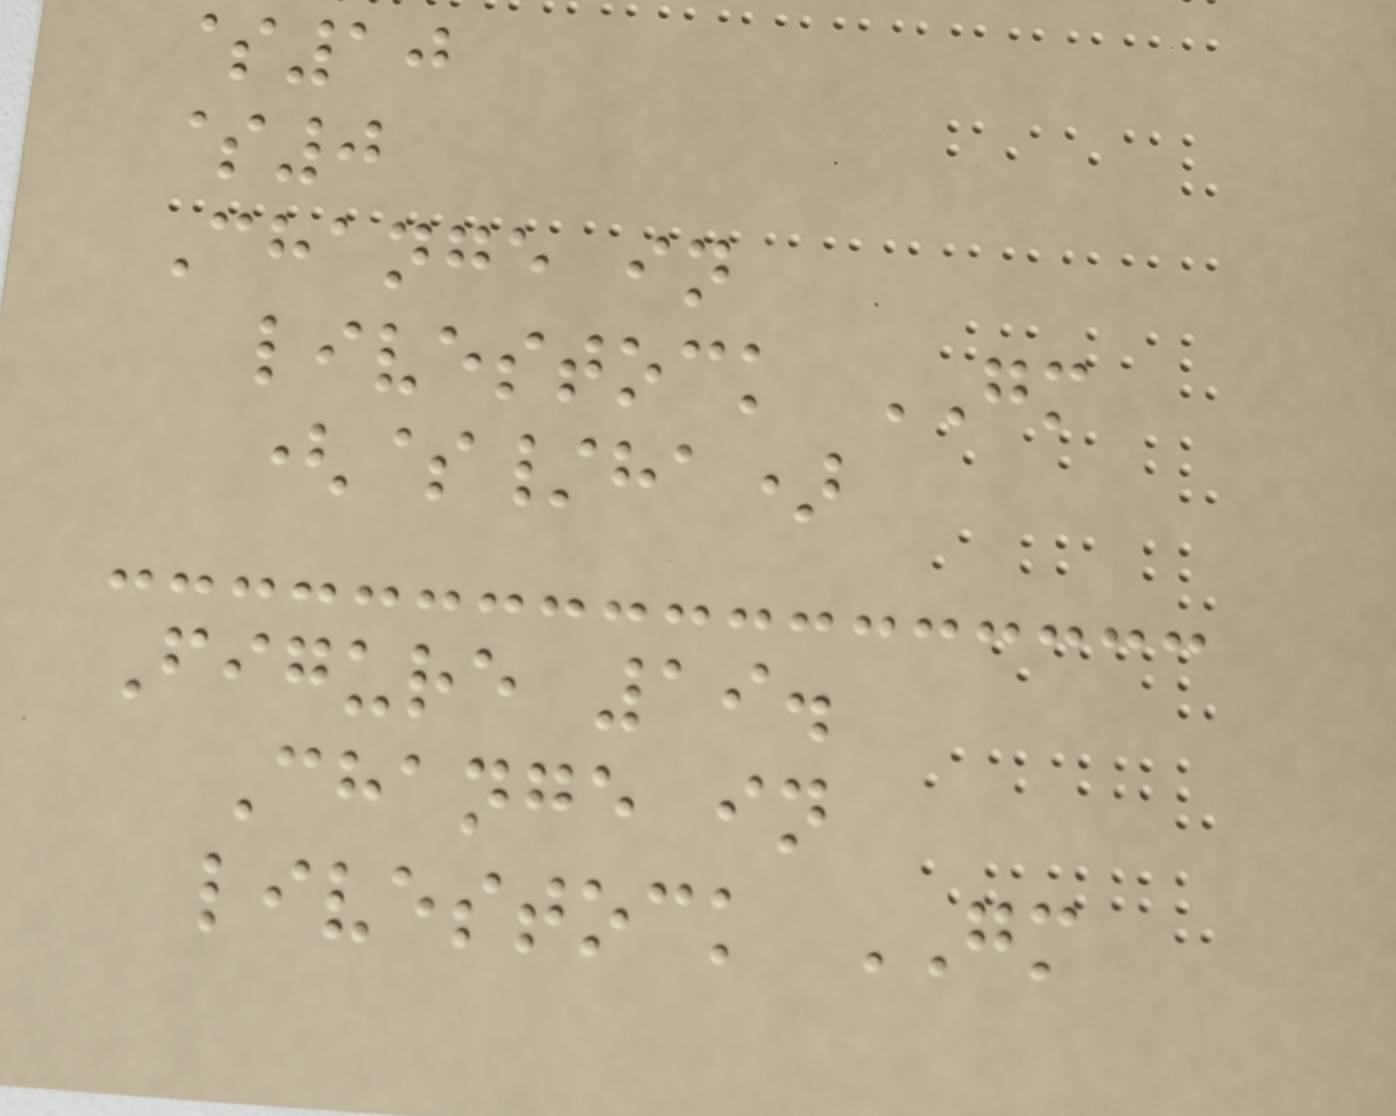$10
$0
Change in
livestock GM
($/ha)
Figure 19.
Change in
livestock GM
